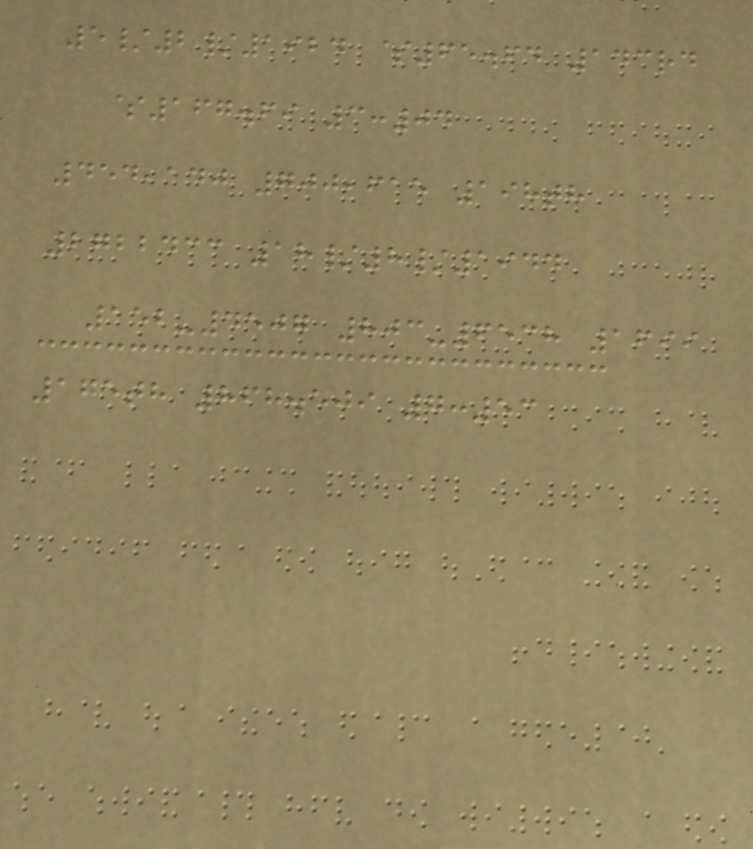5/2/1924 $65.64 143rd
$167.69 3:04
454,140 700,615 198th
2722433 18/8/1944
152-4507 803-6538 1699
175th 868.509 7:53
